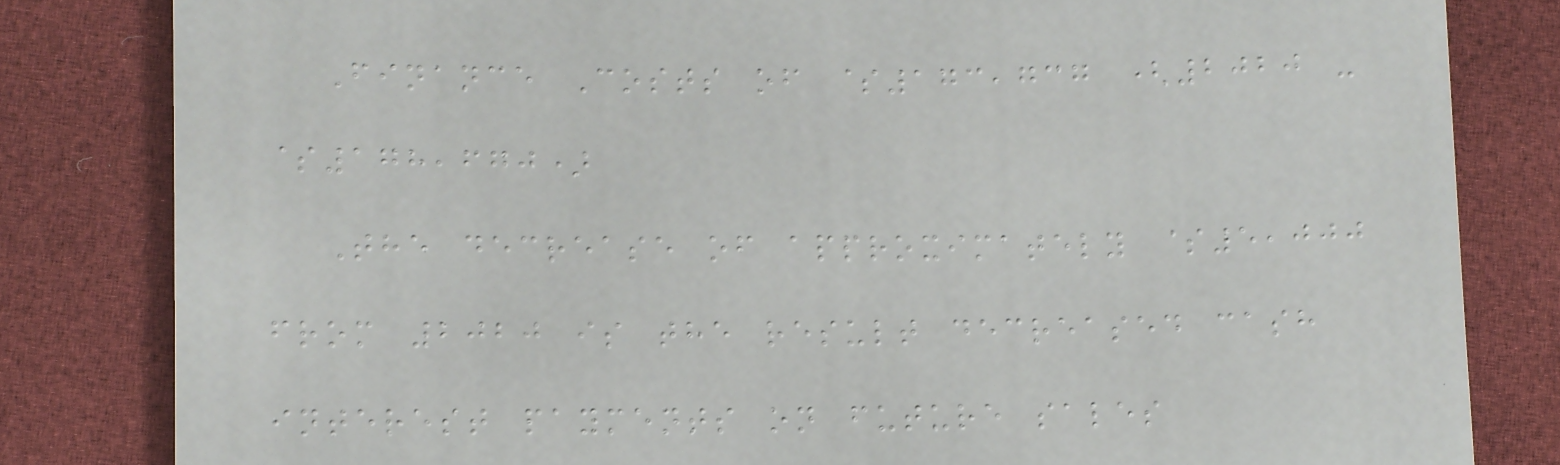Finance Costs of $173,737 (2020 -
$178,670)
The decrease of approximately $5,000
from 2020 is the result decreased cash
interest payments on future sales
